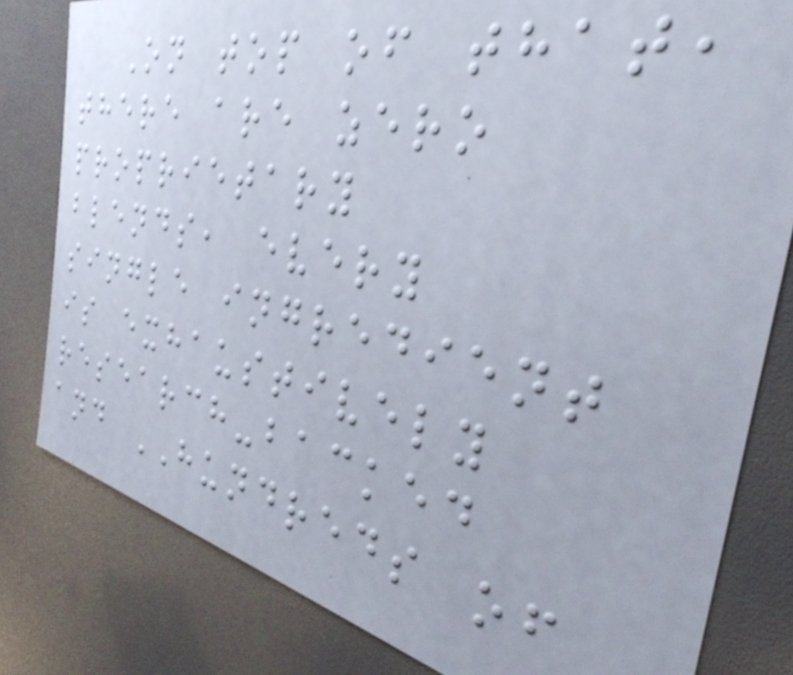On top of that,
there are zero
proprietary
blends, every
single ingredient
is exhaustively
research-backed
and HUNDREDS of
